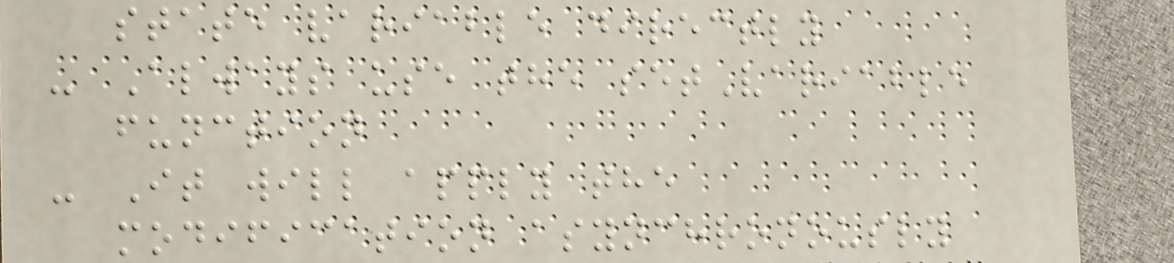state variable directly
- Always use the setVariable
function
- It will apply the
modification asynchronously
